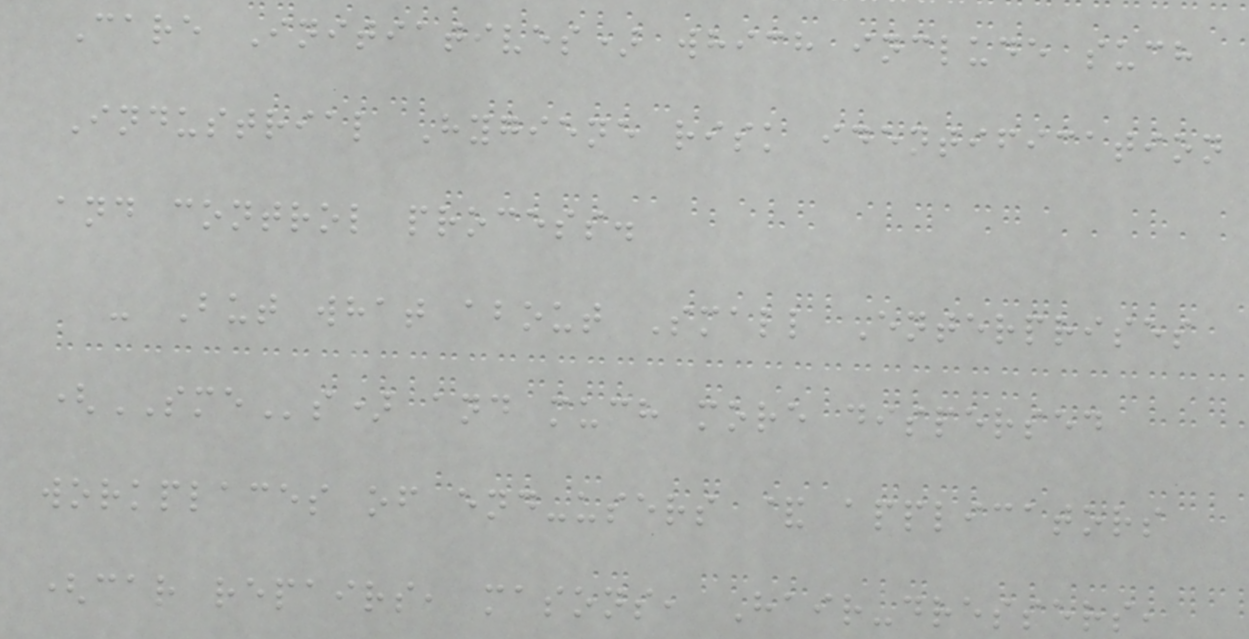Care Initiatives) which include such
Industrial Hygiene risk identification
and control process.
- But what about Small Enterprises
(SMEs) and much more dispersed
workplaces of end-users & applicators
(car repairs, masons, Hair-dressers,
